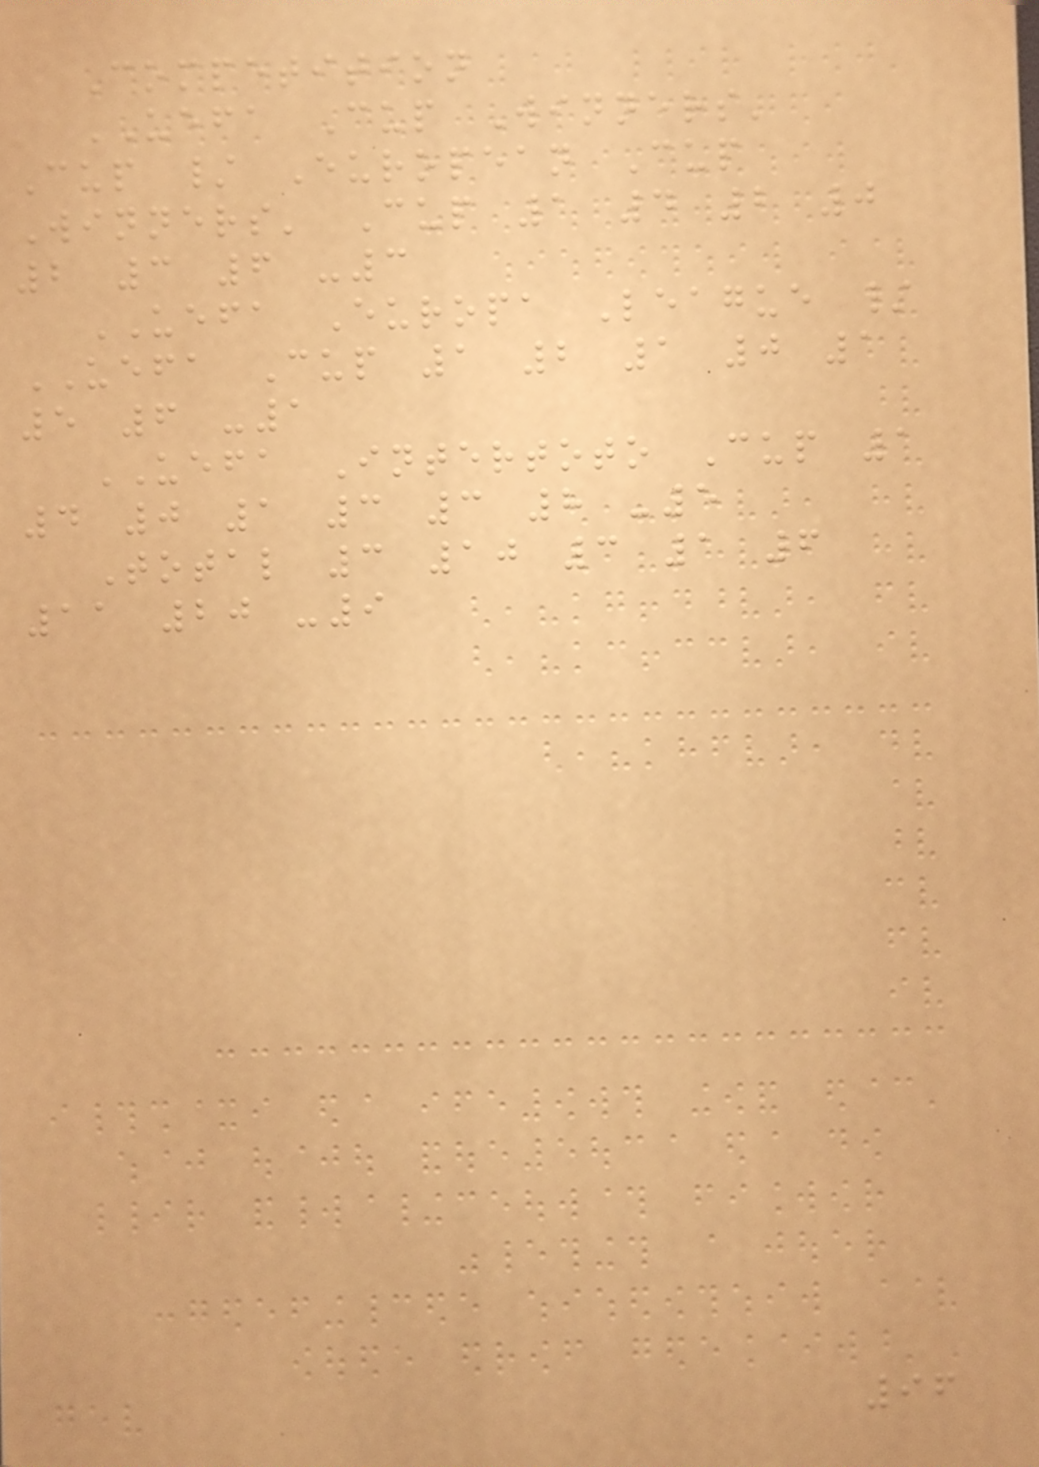Competition
UEFA Cup Winners'
Cup / European Cup
Winners' Cup 1 4 2 0
2 3 6 -3
UEFA Europa League /
UEFA Cup 1 2 1 0 1
5 6 -1
UEFA Intertoto Cup 1
4 0 1 3 3 8 -5
Total 3 10 3 1 6
11 20 -9
96
